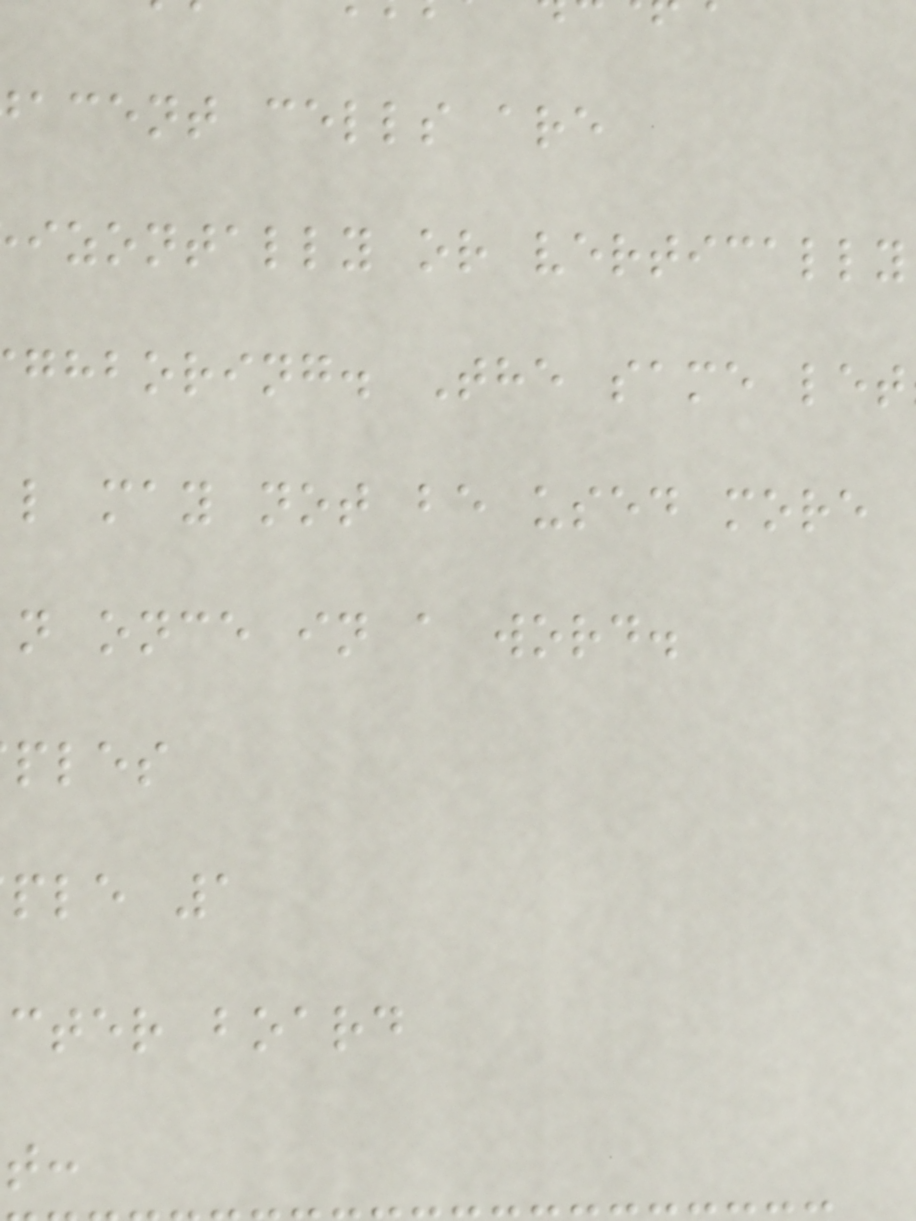acent cells are
izontally or vertically
ghboring. The same let
l may not be used more
n once in a word.
ples
ple 1
cter board
